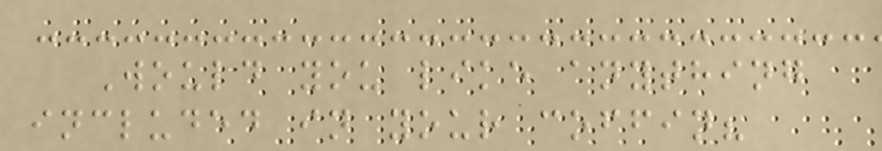Would you like anything
included in your coffin?
